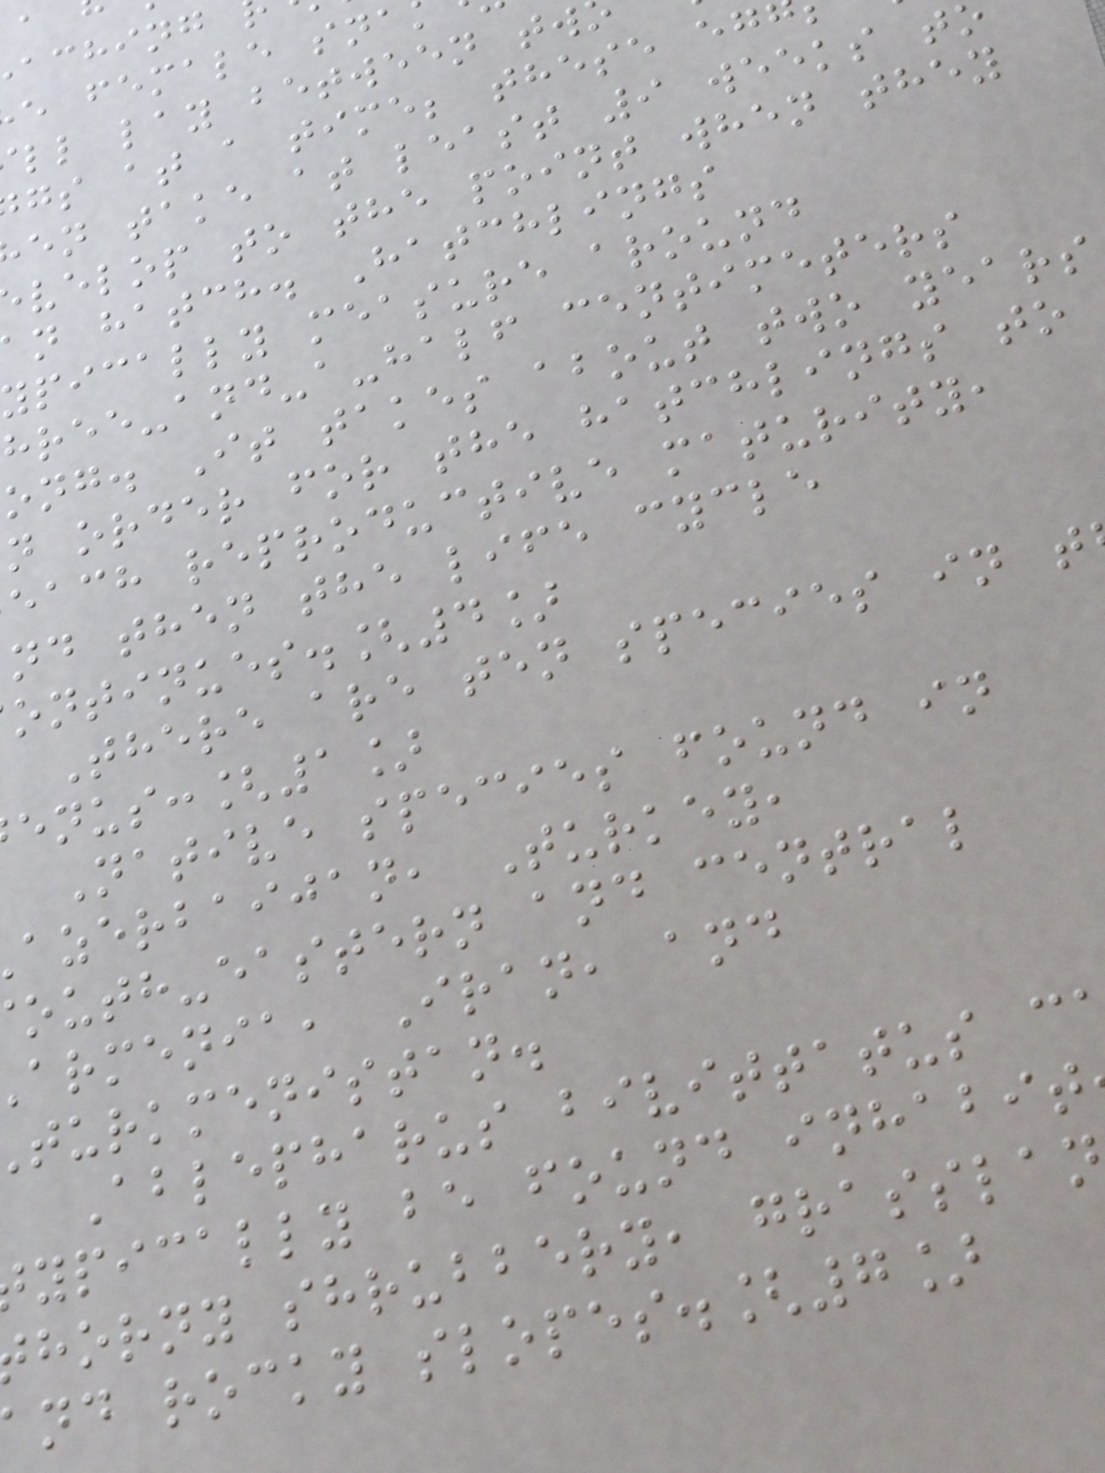e female sna
ll lay between tw
gs at a time; these eg
en take at least 9 weeks t
velop to the point when they
n hatch. Hatchlings
ypically measure around
hree-and-a-half centimeters
ong. It takes about two years
n order for the hatchlings to
each reproductive maturity,
nd then the life cycle
ontinues.[4]
There are ten species in t
enus:[1]
Native species found in
azerbaijan, Turkey,
outh-eastern and central
armenia, Iran, and
turkmenistan.
Ablepharus bivittatus c
ypically be found inhabit
horny shrubbery, grasslan
nd rocky slopes.[7]
